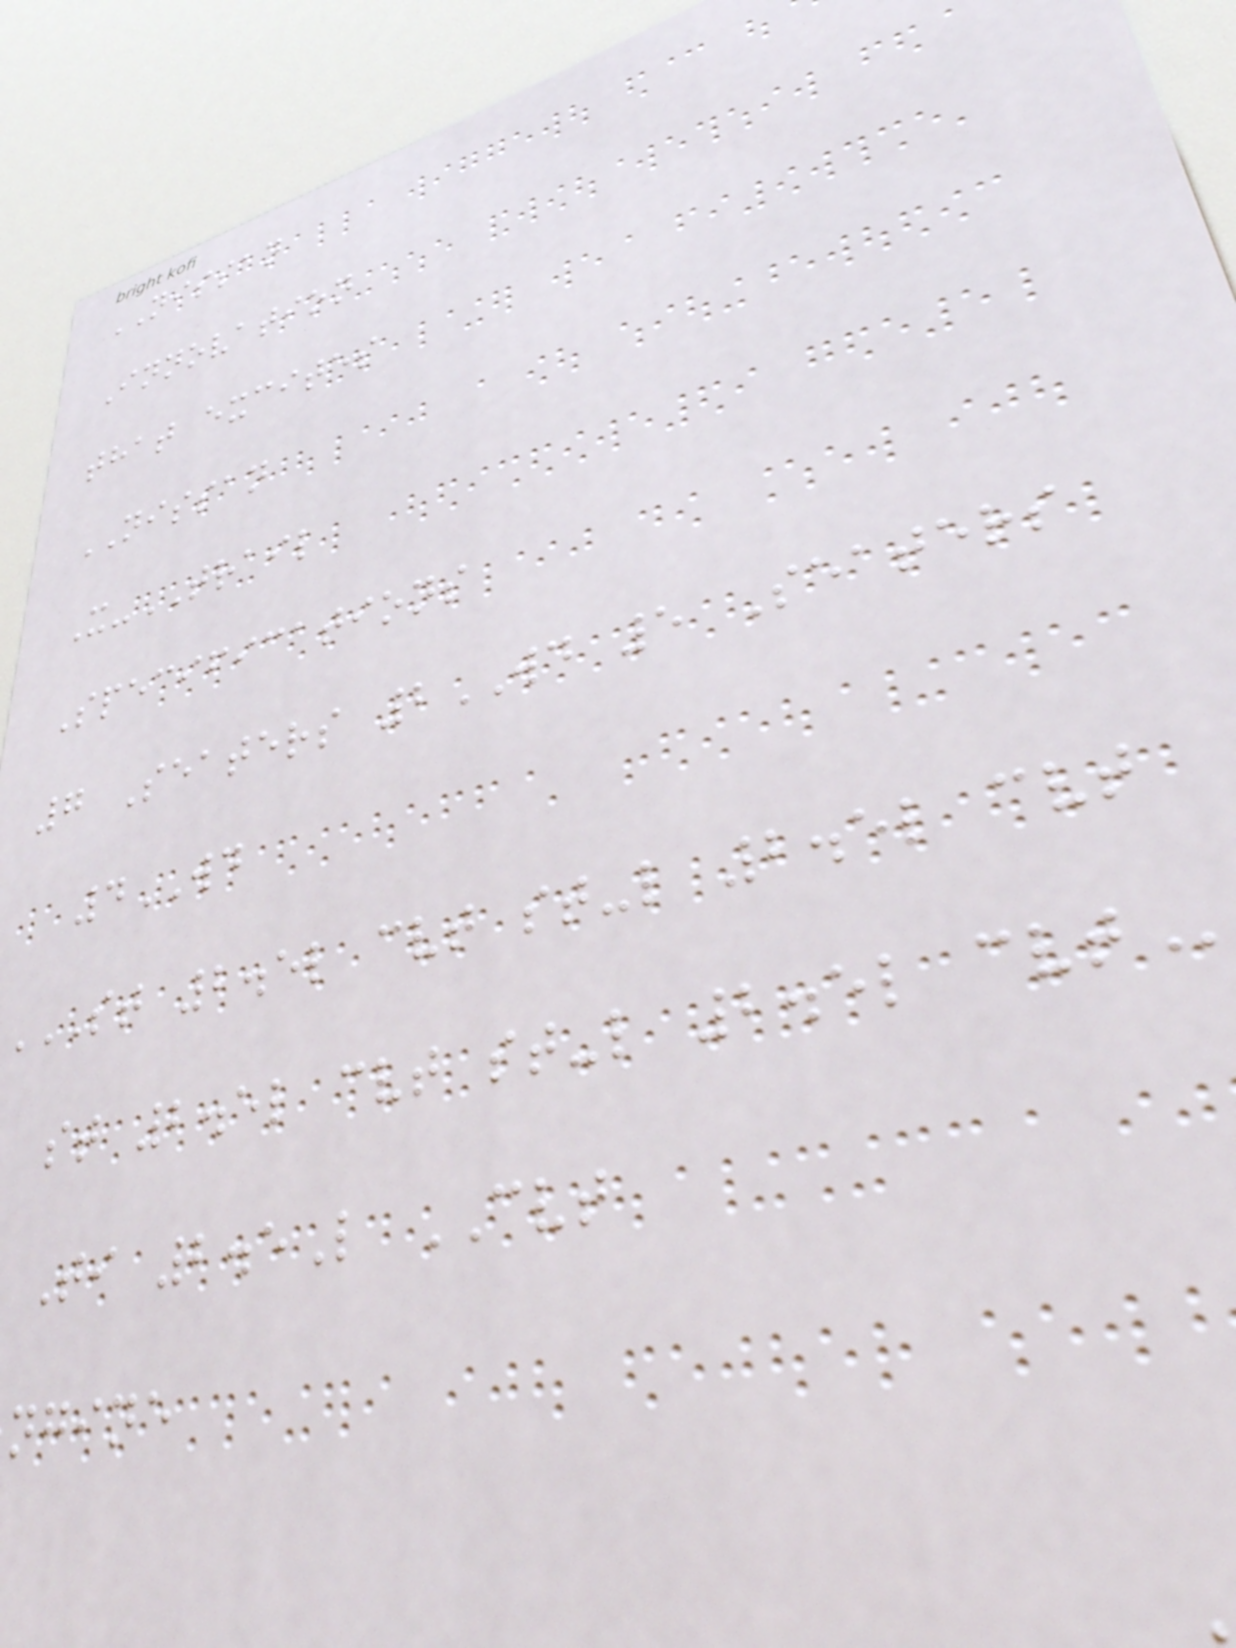NISSAN
Innovation
that excites
NISSAN
X-TRAIL
Specifications
7 Seaters 2WD 5 Seaters
4WD
ST 2.5L CVT ST-L 2.5L CVT
st 2.5l cvt st-l 2.5l
Ti 2.5L CVT
ngine
